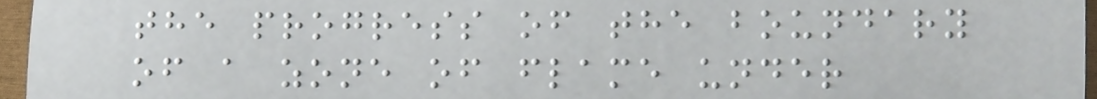the progress of the boundary
of a zone of flame under
